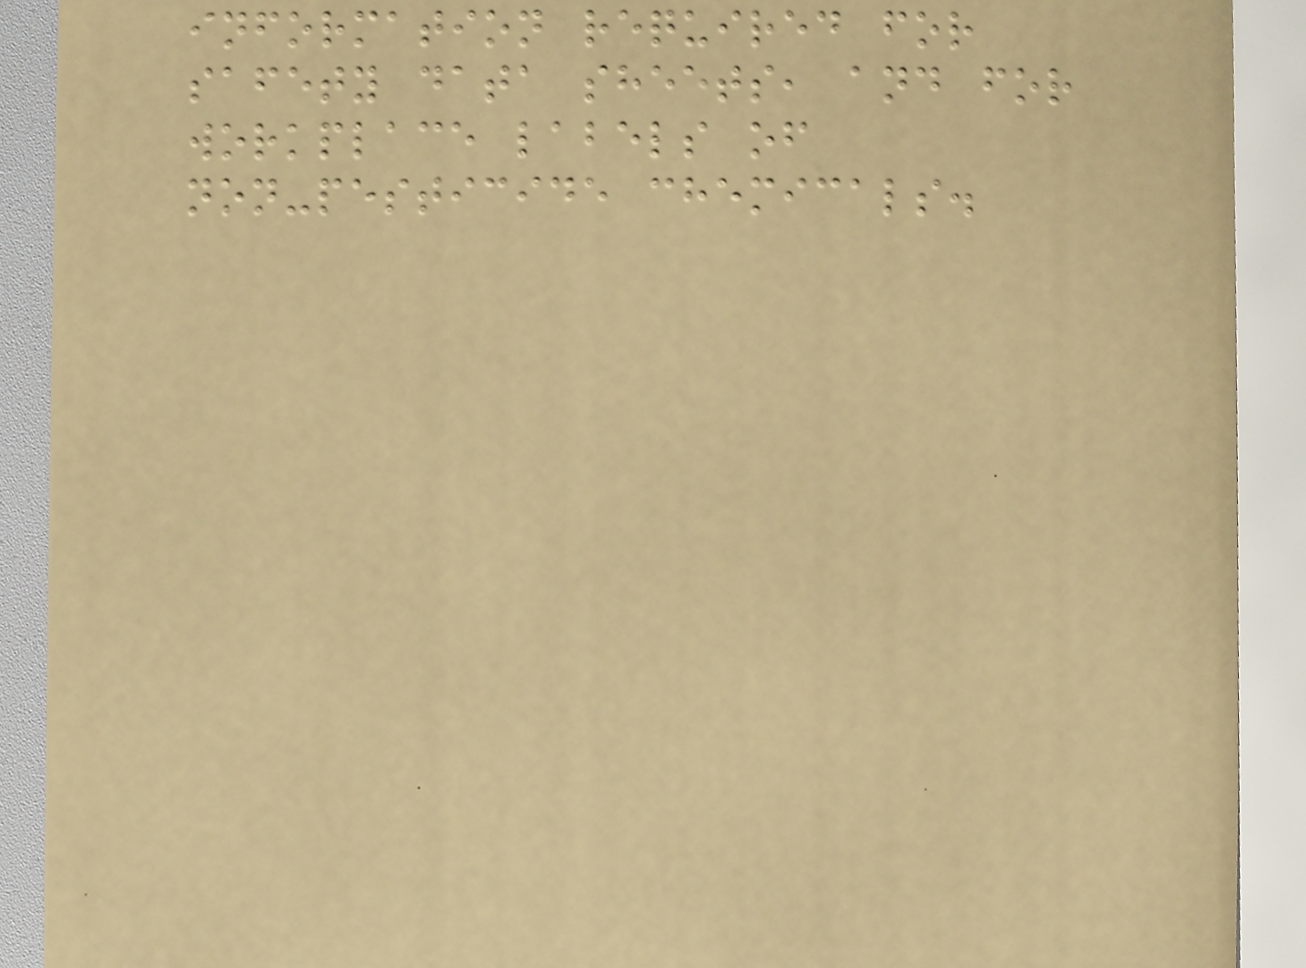information required for
safety data sheets, and for
workplace labels of
non-pesticide chemicals.
